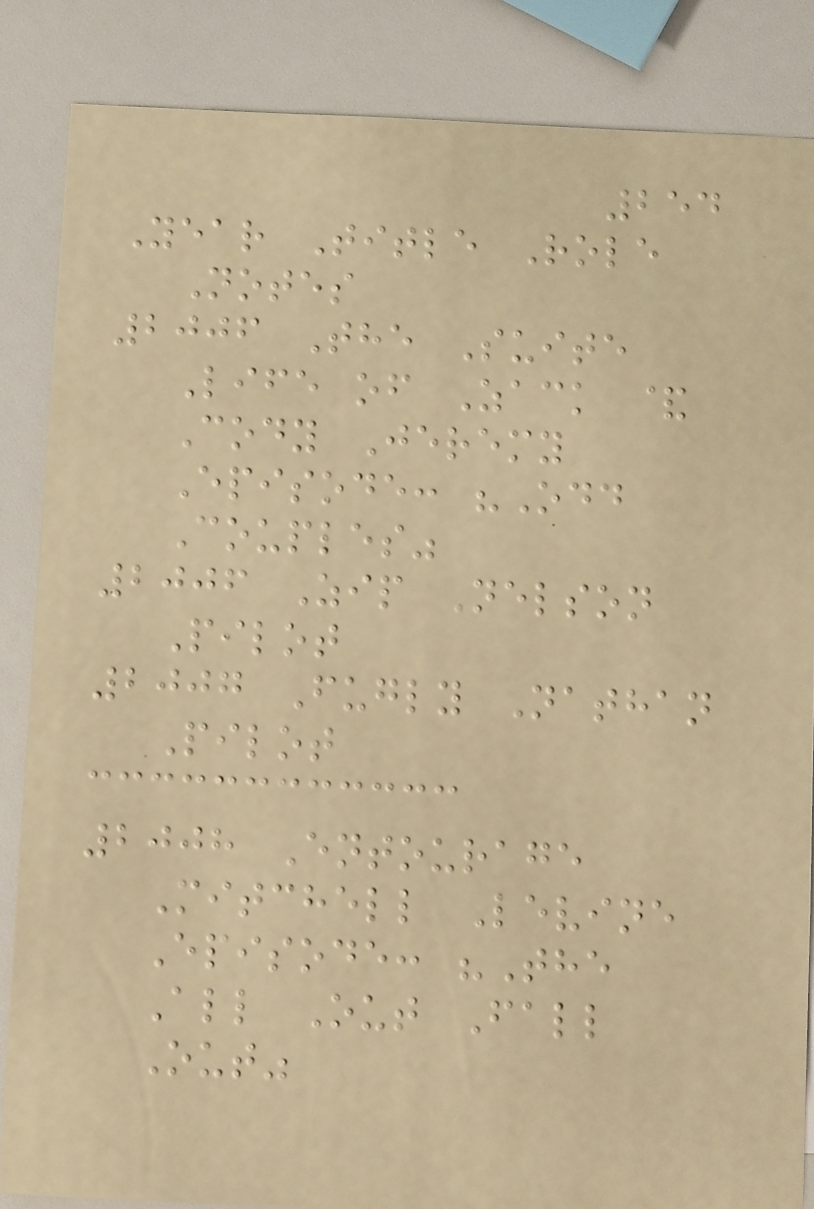254
Year Title Role
Notes
2006 The Suite
Life of Zack &
Cody Jeremy
Episode: "Odd
Couples"
2006 Zip Nelson
Pilot
2007 Fugly Nathan
Pilot
2008 Entourage
Mitchell Levine
Episode: "The
All Out Fall
Out"
